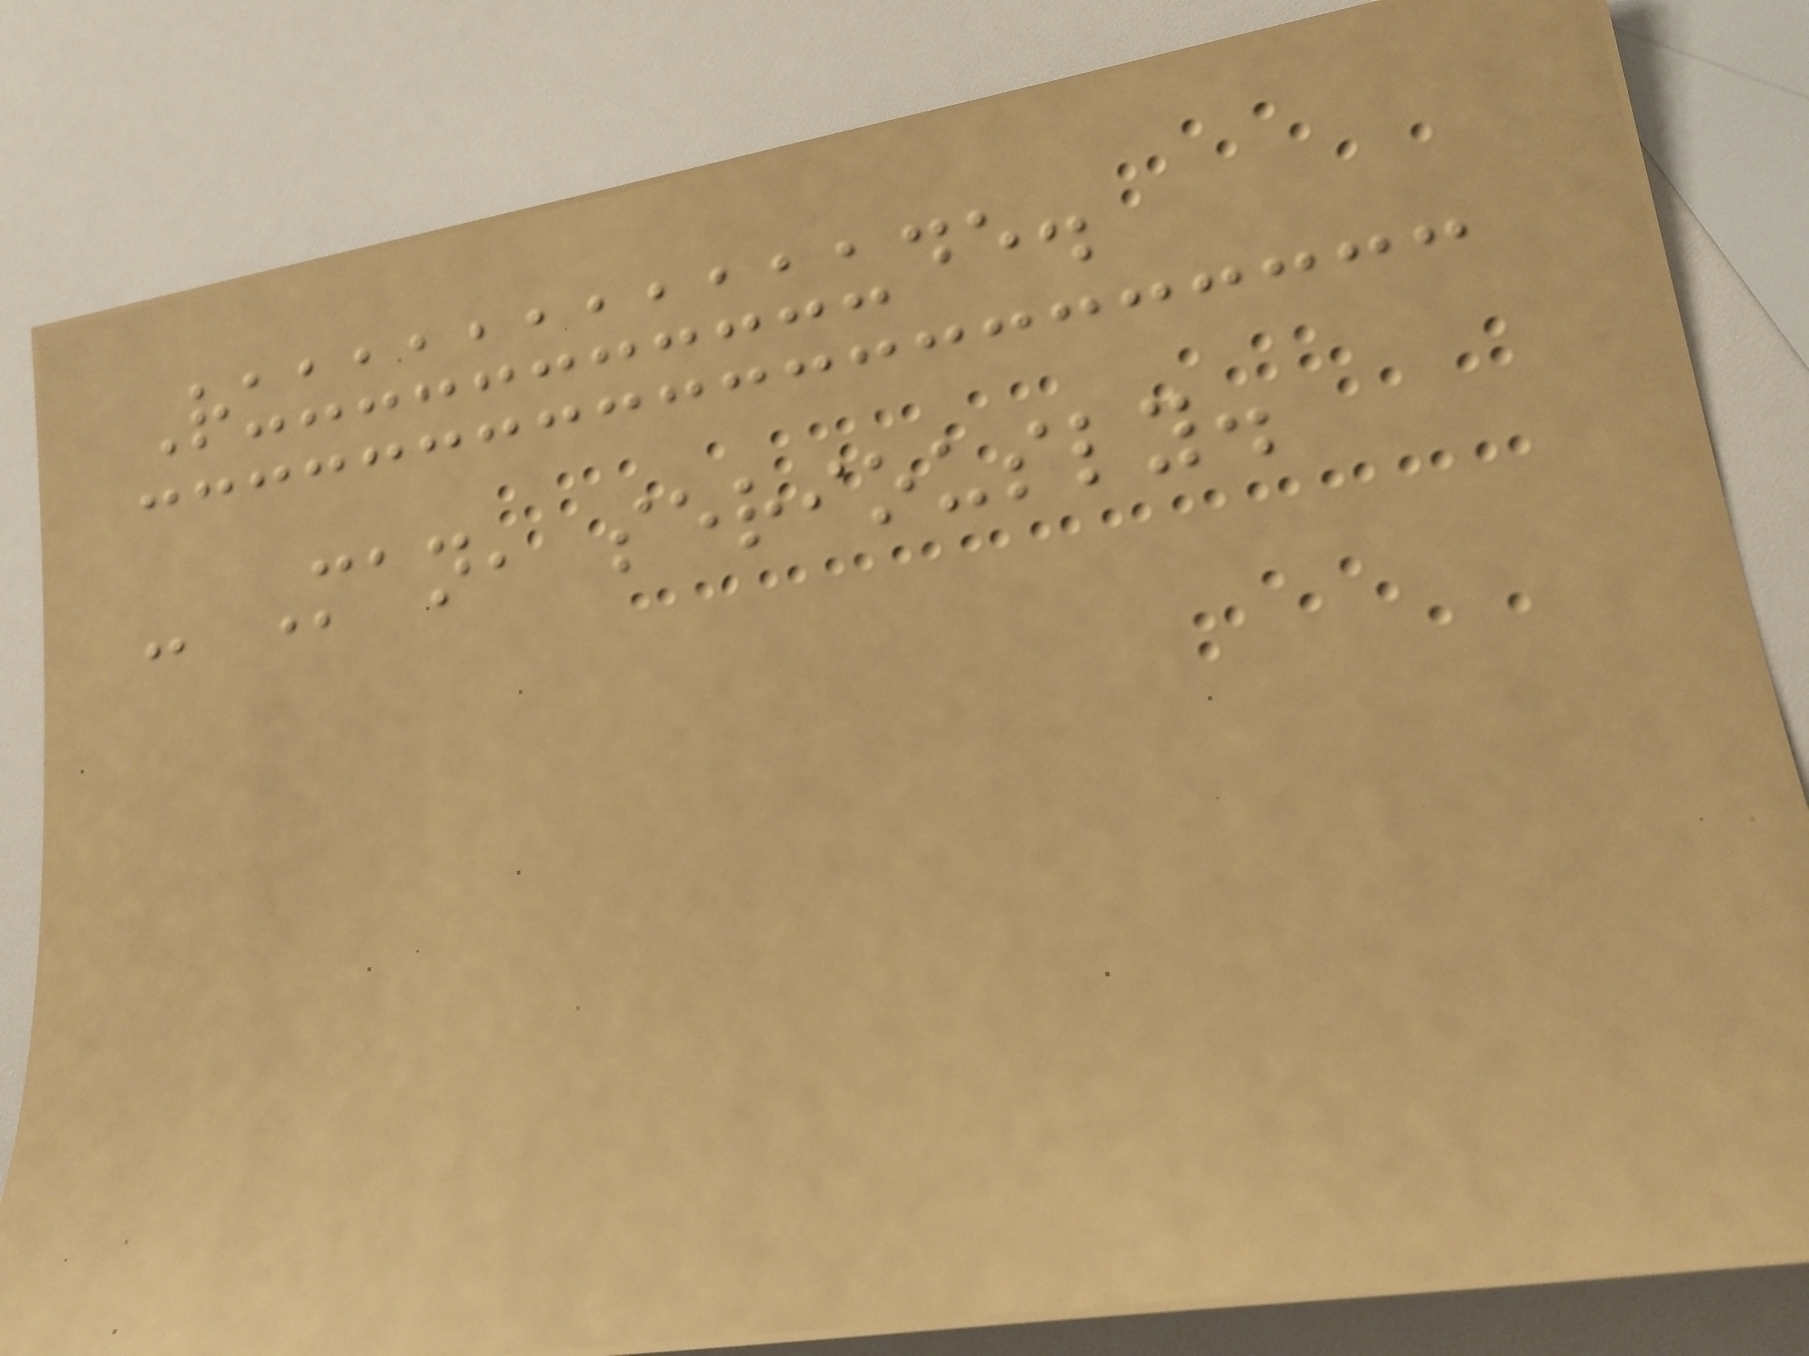Ruuuuuuuuuuude.
- Man, seriously.
